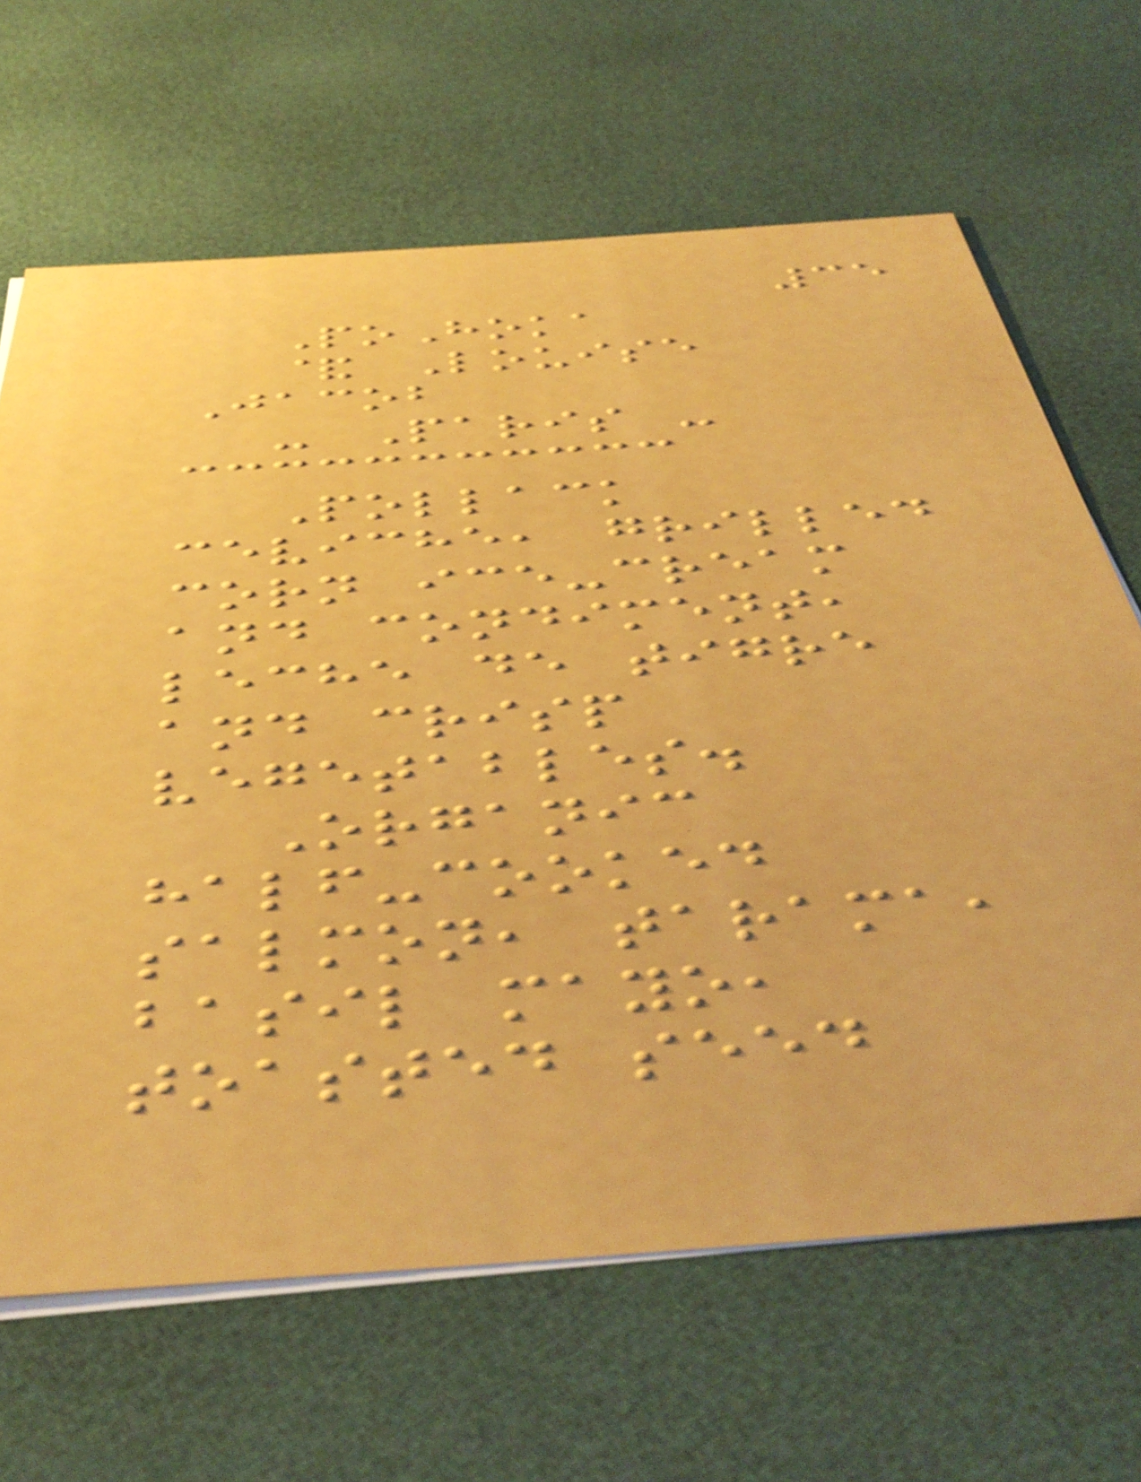35
PoHoka
& Louise
Jacob
- Paris -
Pollack
ceviche, grilled
corn ice-cream
and condiment,
leche de tigre
and crisp
vegetables.
Organic
half-cooked
salmon, tarama,
basil mayo,
toasted seed
